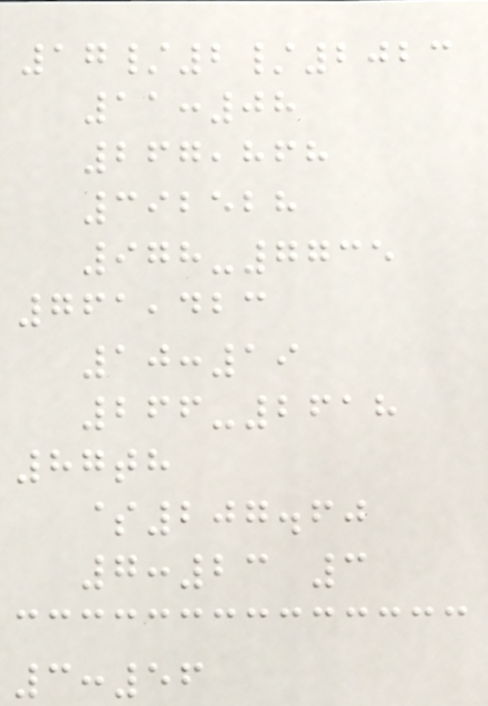17/2/2023
11:08
267,868
392528
978-7735
761,423
10:19
266-2618
87th
$207.60
7:23 3
3:56
